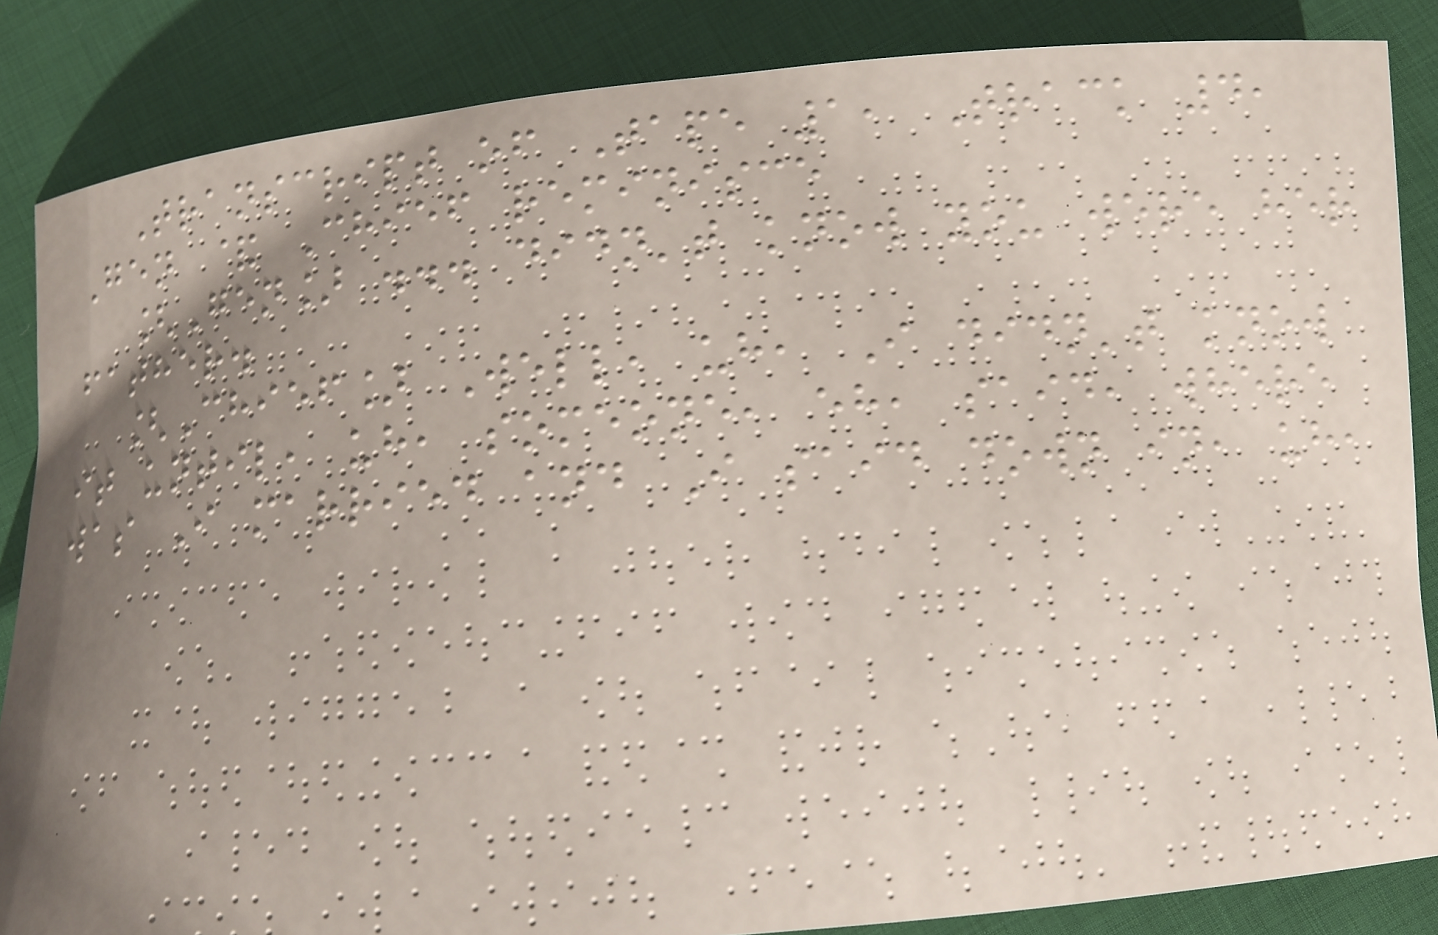Transcript of Tape 1, Track 4,
Gen & Chief reminisce
[Gen] ... didn't know you were her
father.
[Chief] Well, uh, I didn't know
it until, uh, someone, eh, said, where
was I married and I said down in, uh,
